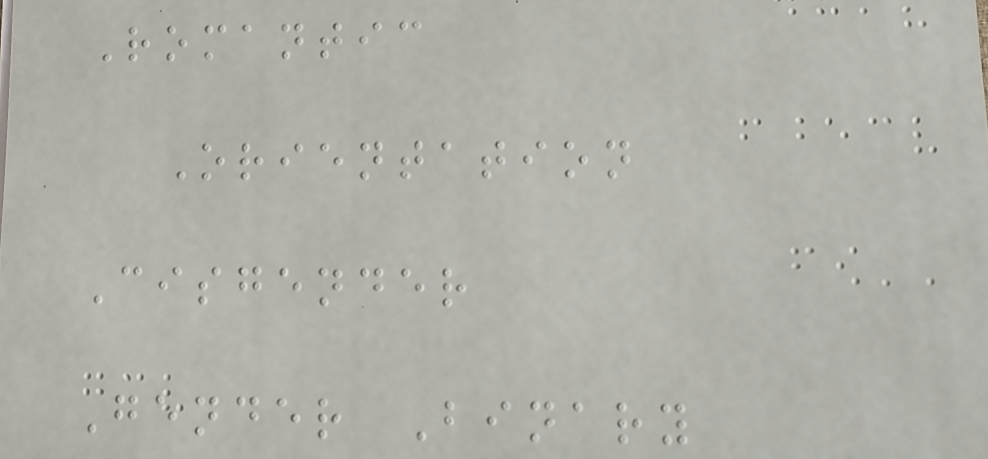Romantic
Orientation
Cisgender
Gender Binary
